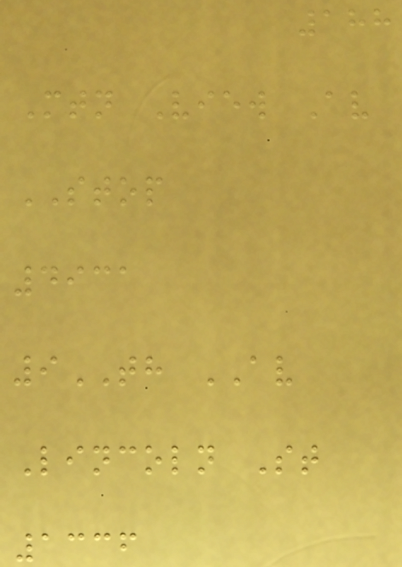188
Mtn View Av
STOP
4931
9TH AV
Lincoln St
1336
